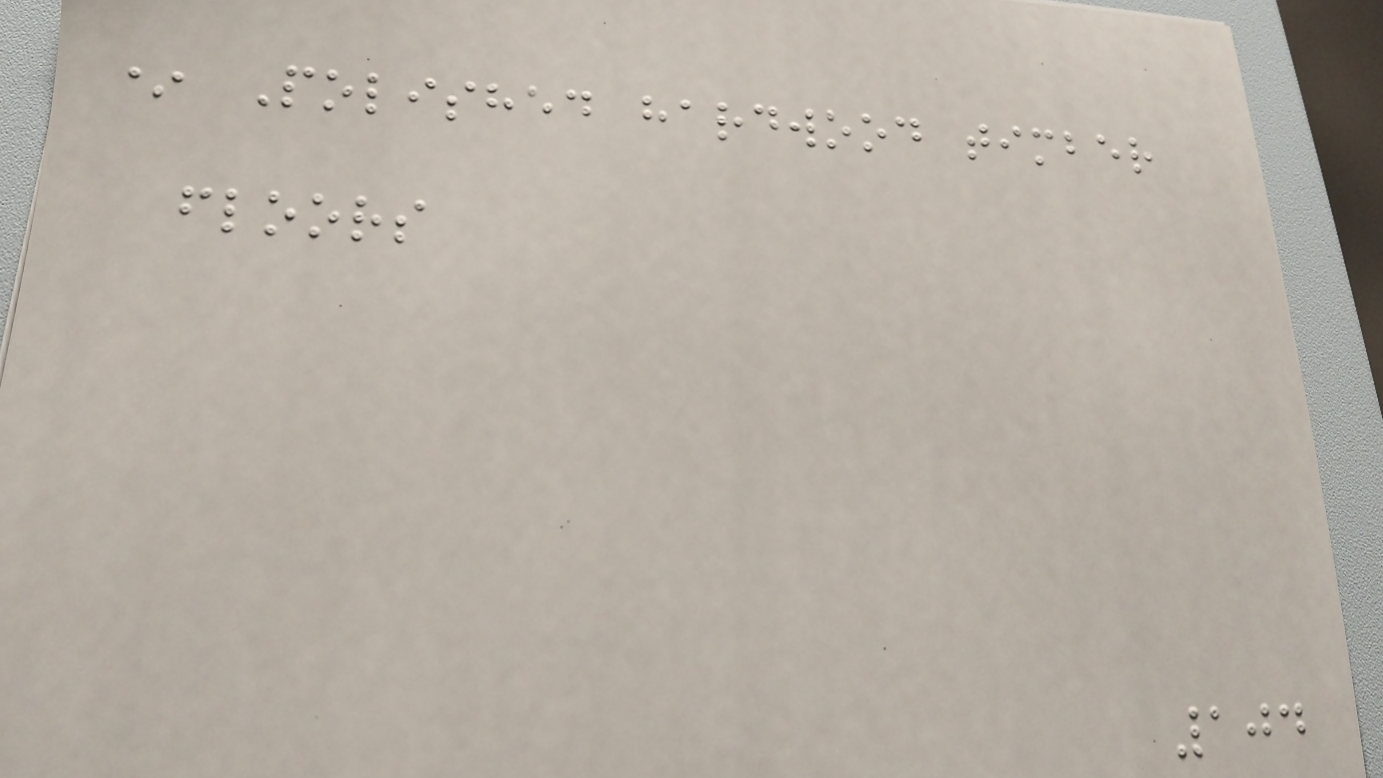* Polished hardwood timber
floors
104
